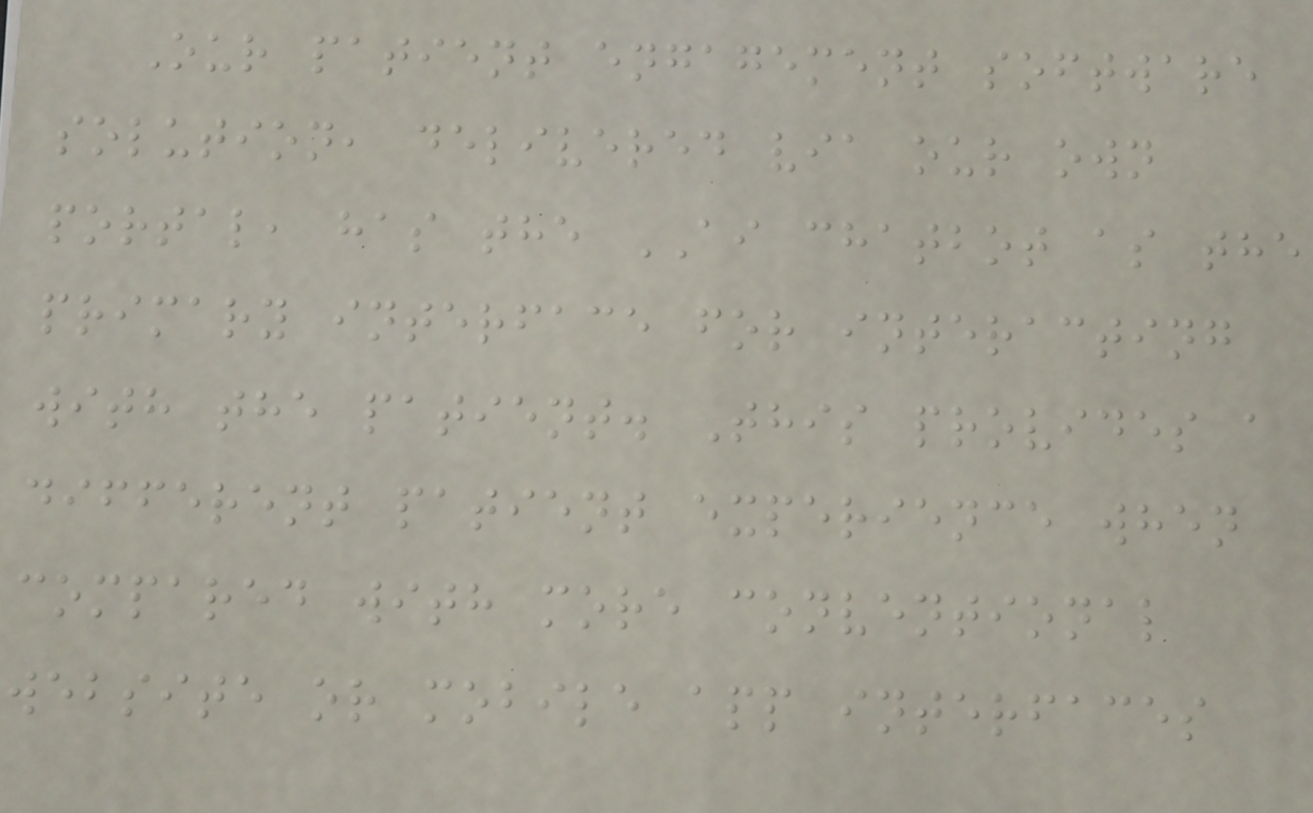Our patient engagement software
solution, delivered via our own
portal, has the AI chatbot as the
primary interface for interacting
with the patient. This provides a
different patient experience when
compared with more conventional
website or mobile app interfaces
